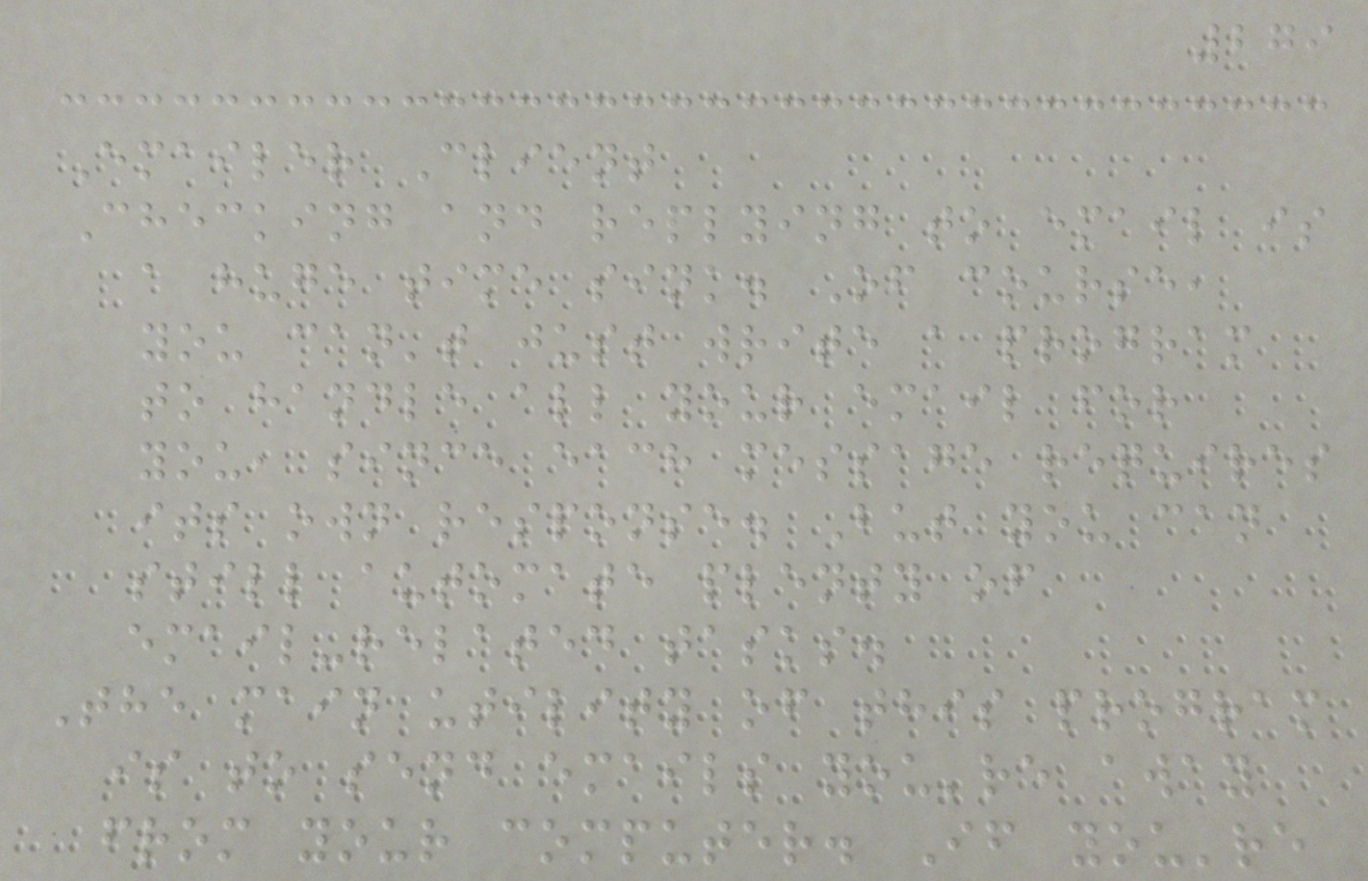279
Emailer Client
Checking and replying to email is
a huge time sink. Of course,
you can't just write a program
to handle all your email for
you, since each message requires
its own response. But you can
still automate plenty of
email-related tasks.
The main utility of this program
is to send emails you're away
from your computer. If you're
